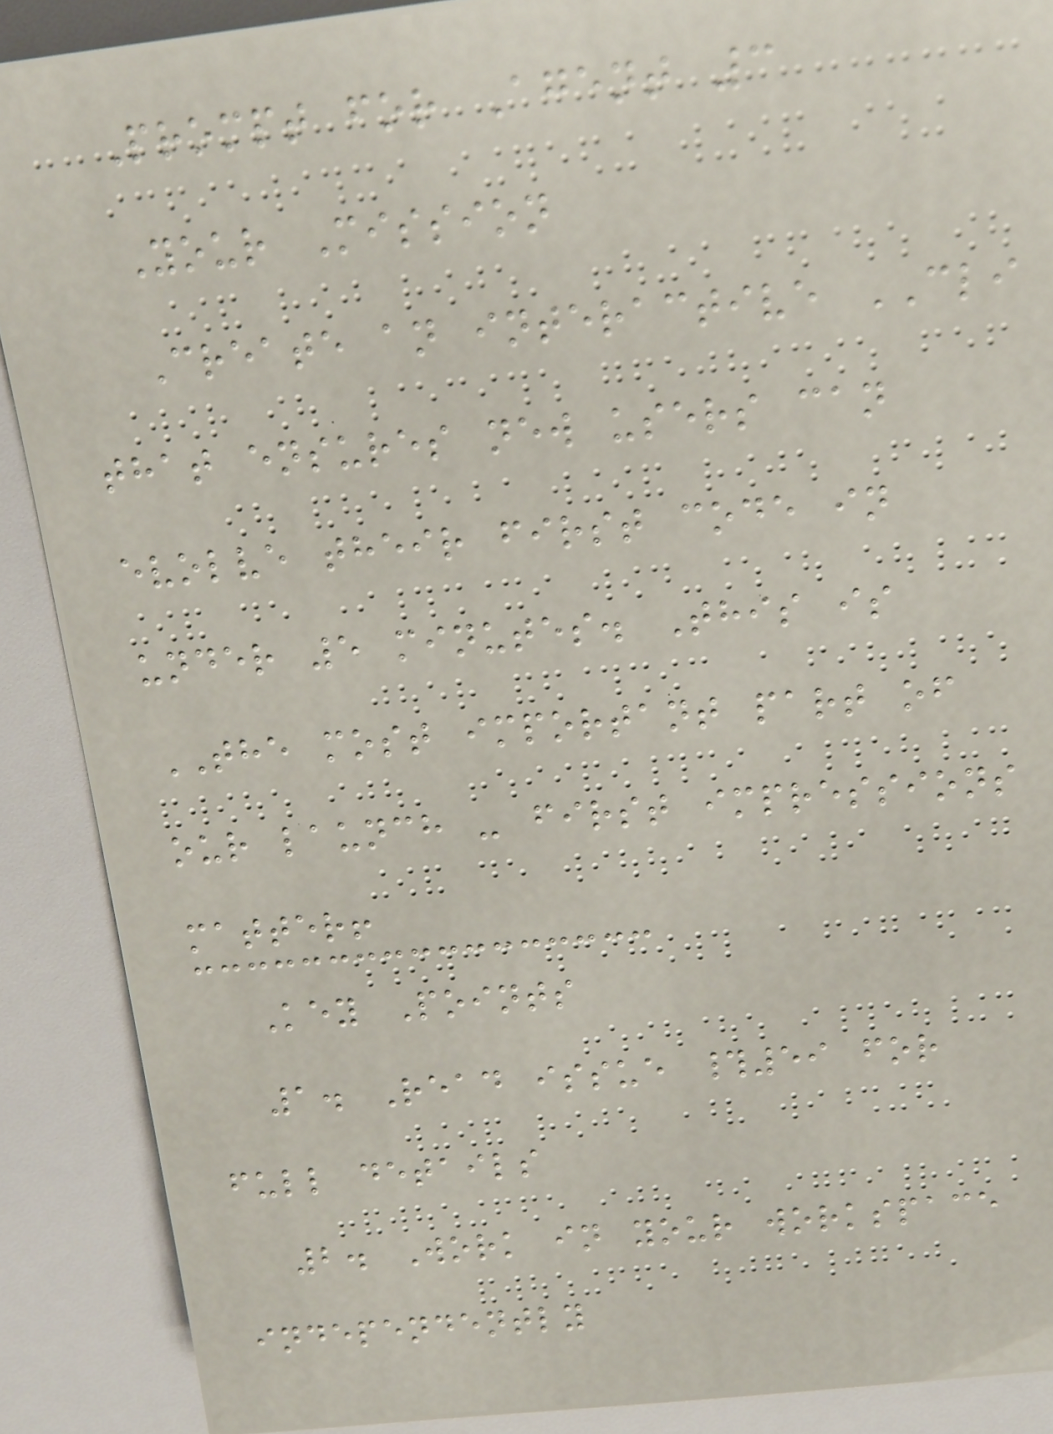Prompt for Agent 3
Your Mission
Create an interactive CLI
that ensures new users can
evolve their first code in
under 5 minutes. This is
THE most important part of
our launch - first impressions
matter!
Key Points
1. Read issue #59 for
full details
2. Work in your workspace
independently
